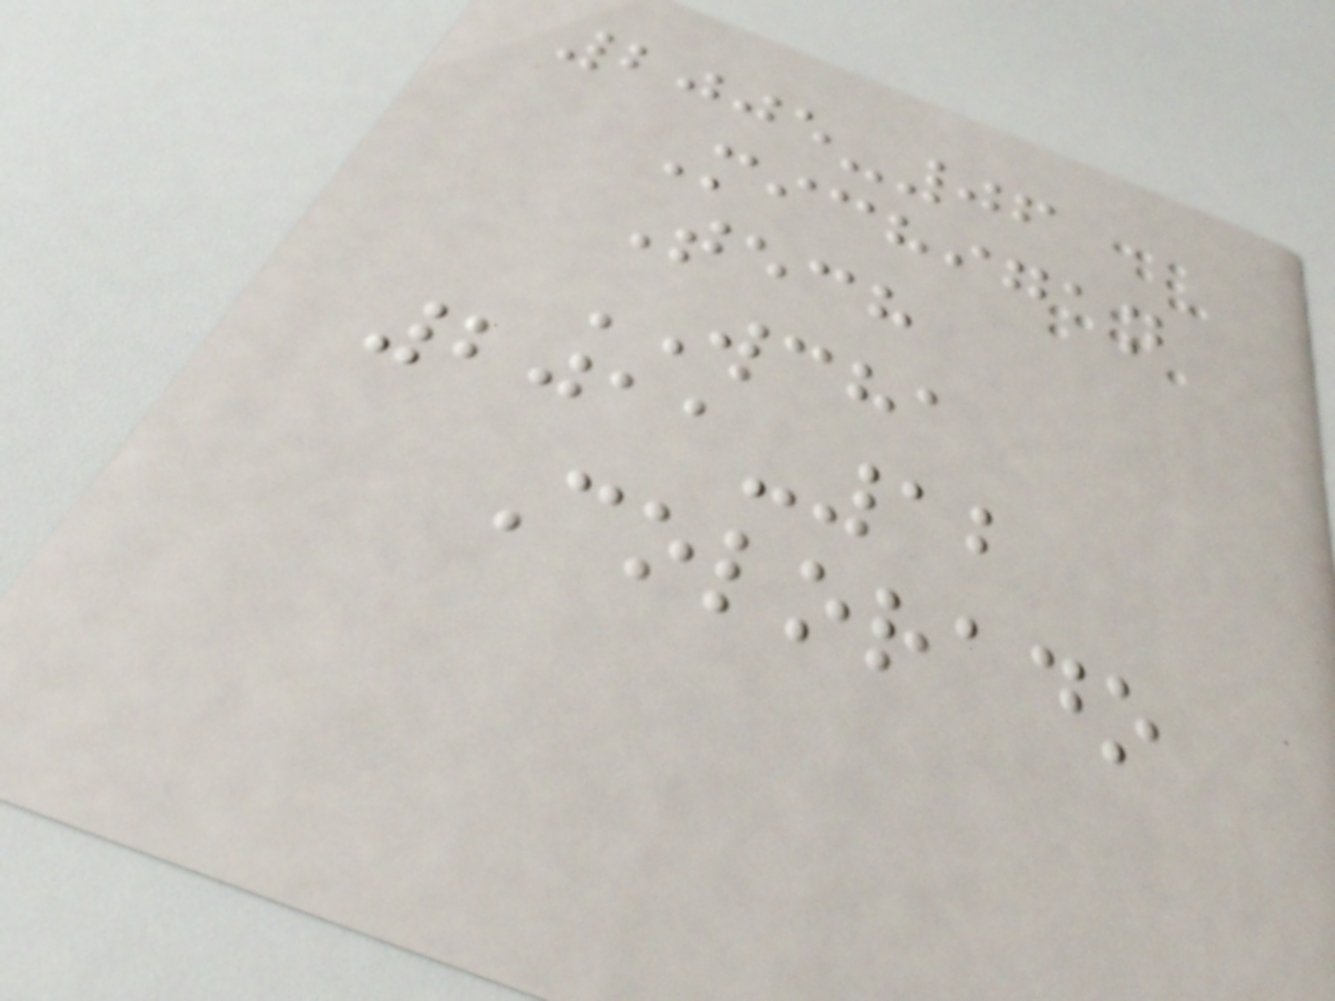2005-06
Michigan
Tech
WCHA
2011-12
Colorado
